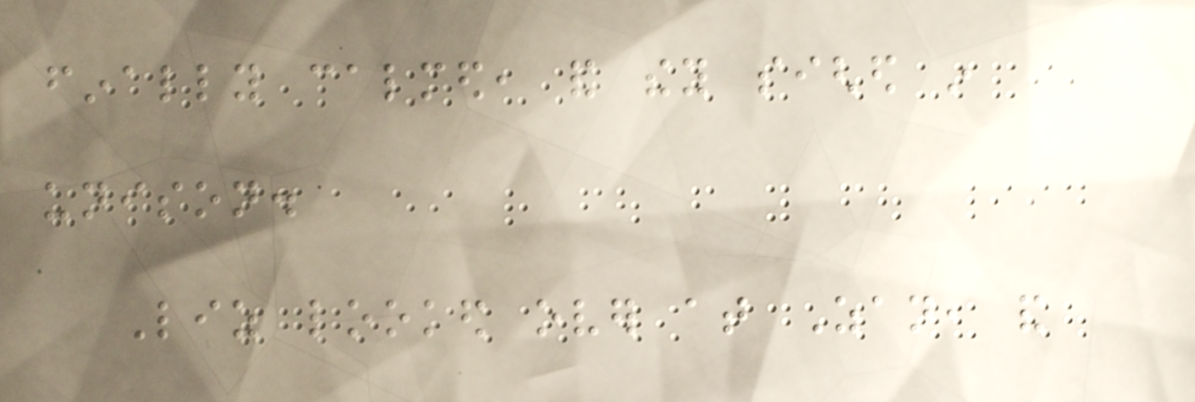finally calmed, and they sighed in
unison.
Liz looked over at Zan, and
